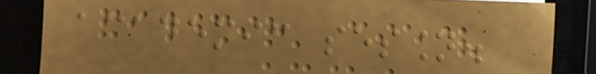academic session.
